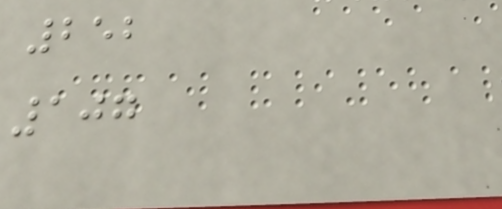252
107
